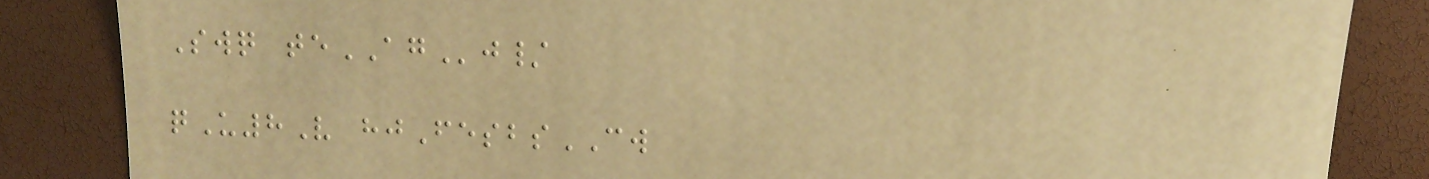Swq teAGj/
qU8V hjFesbsCW
